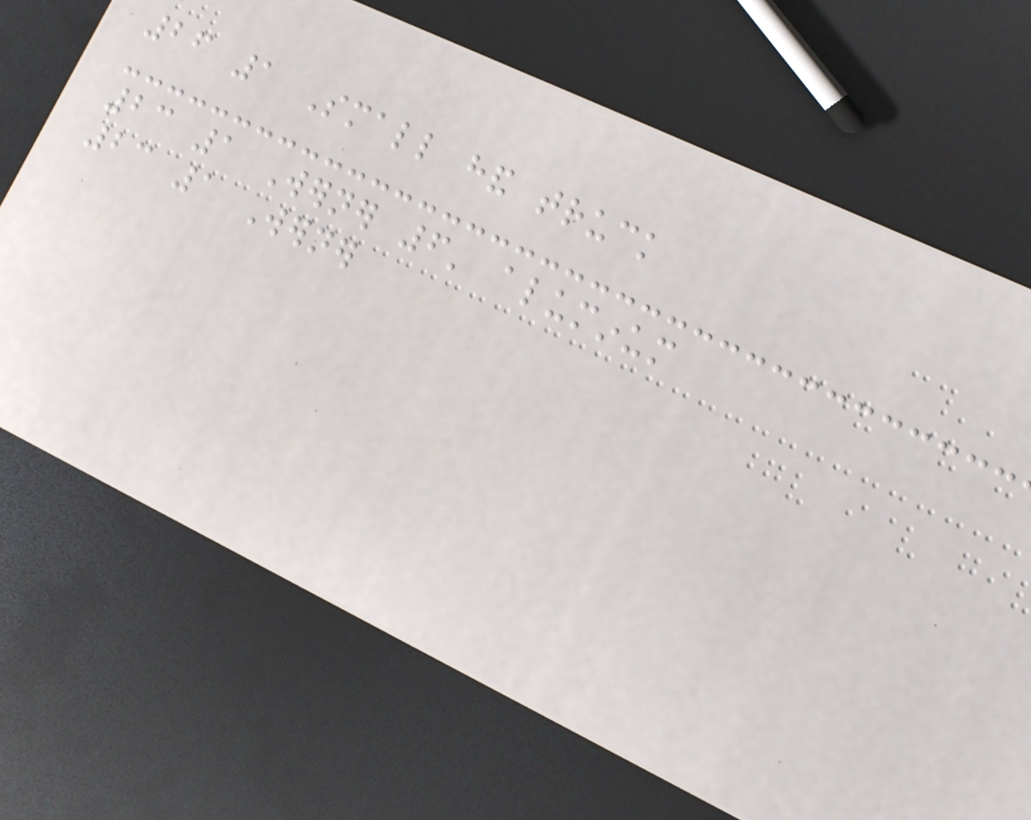26 1 Small hand truck
23 1 Werner 6' aluminum
23 1 Werner
